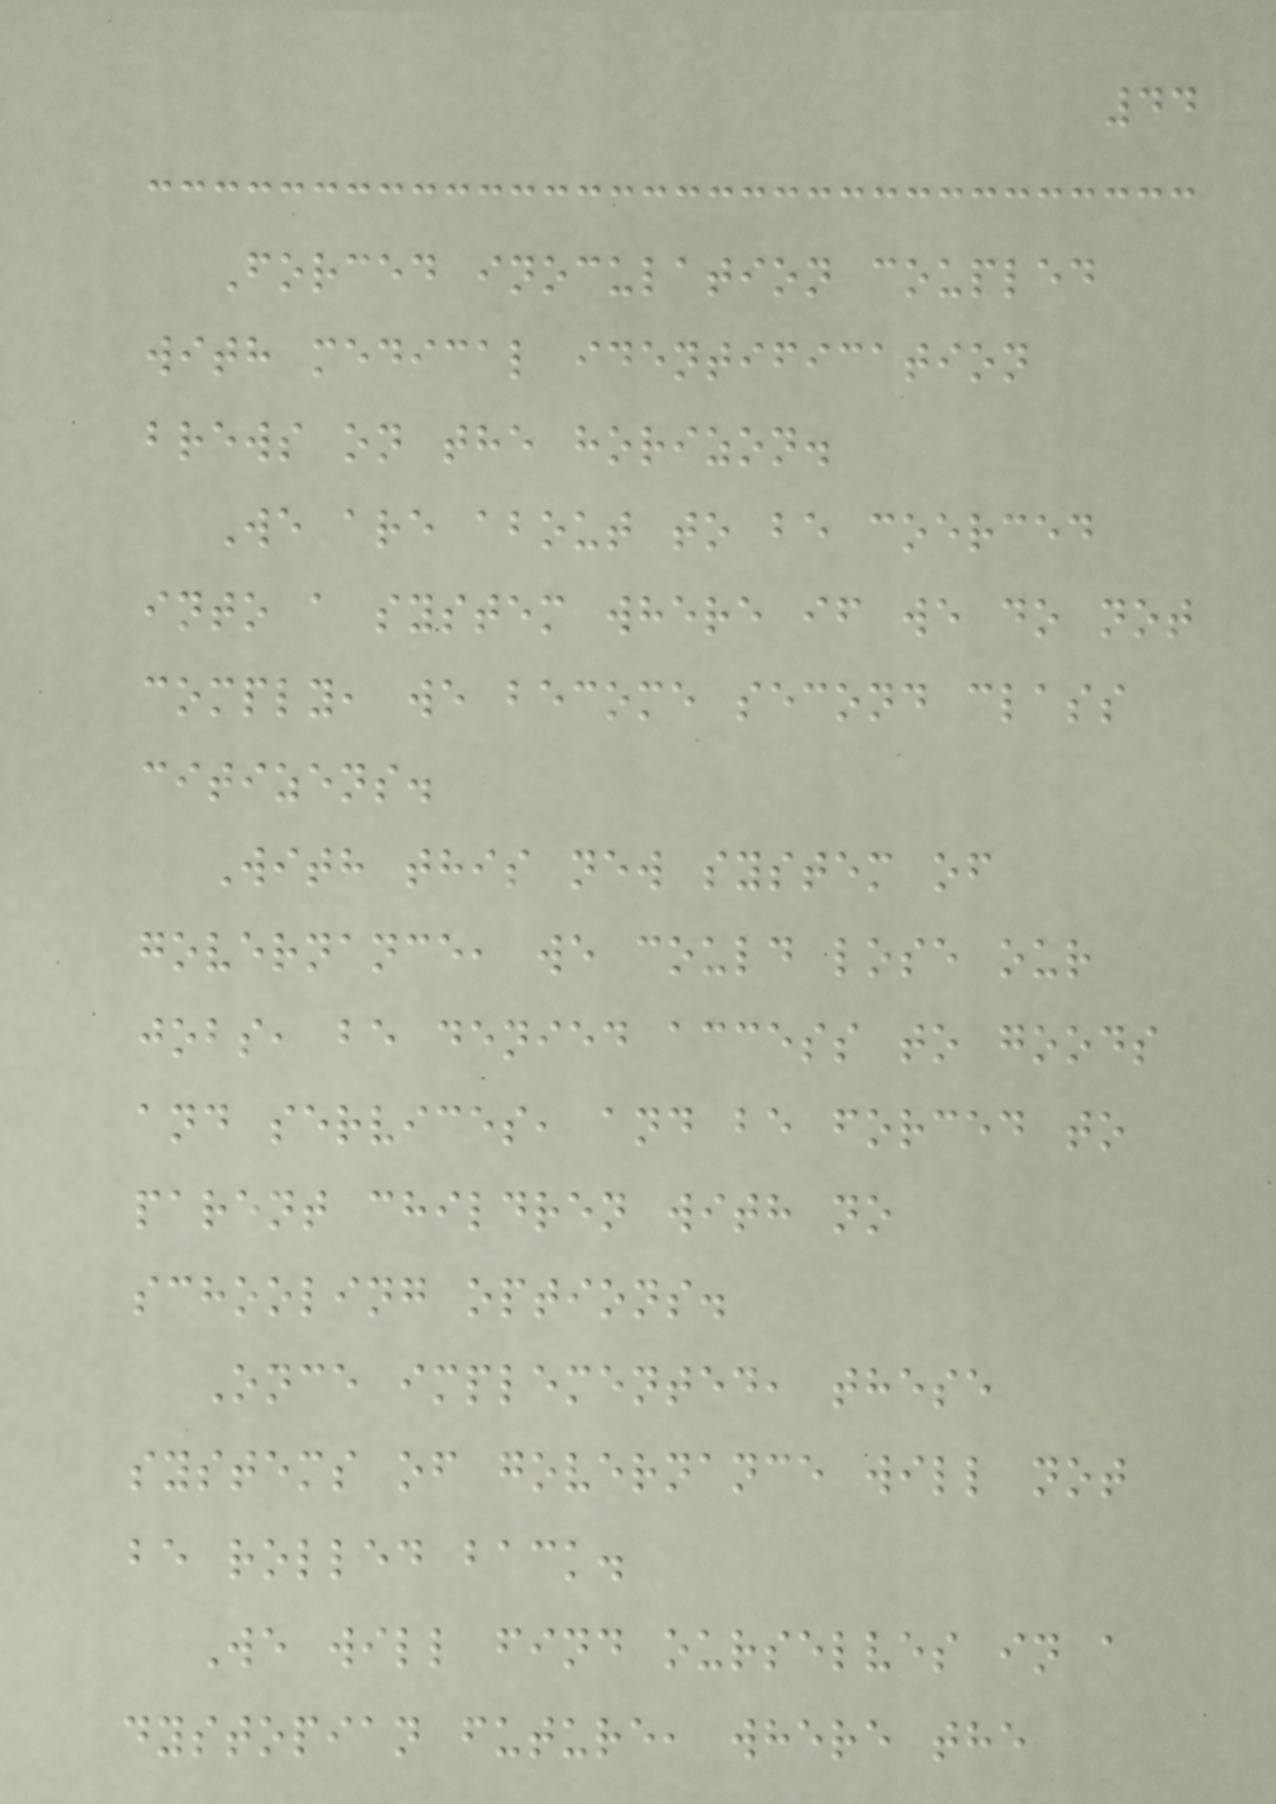44
Forced inoculation coupled
with medical identification
brews on the horizon.
We are about to be coerced
into a system where if we do not
comply, we become second class
citizens.
With this new system of
governance, we could lose our
jobs, be denied access to goods
and services, and be forced to
parent children with no
schooling options.
Once implemented, these
systems of governance will not
be rolled back.
We will find ourselves in a
dystopian future, where the
